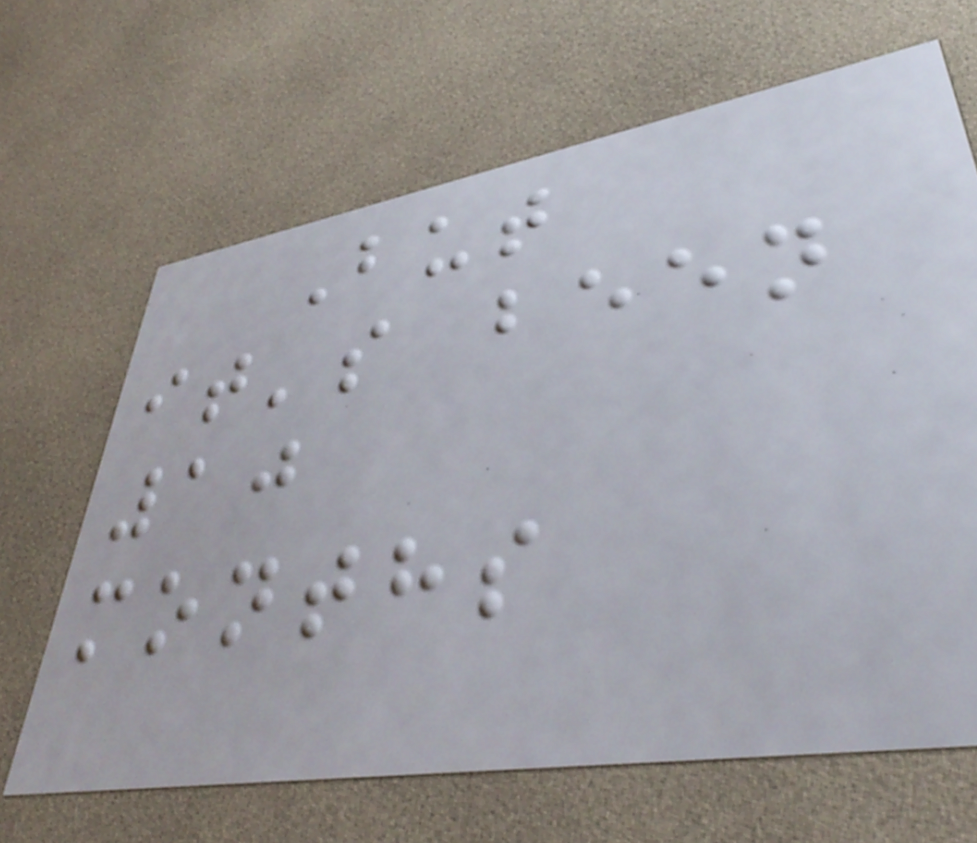But
it's been
10
months
